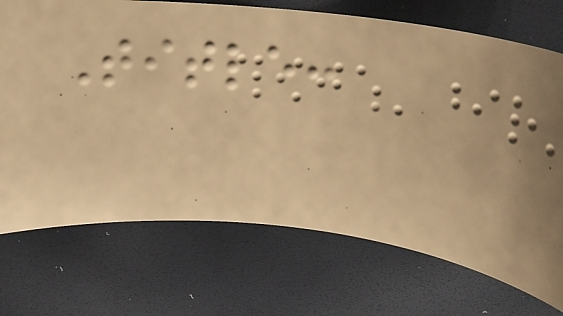Title:
